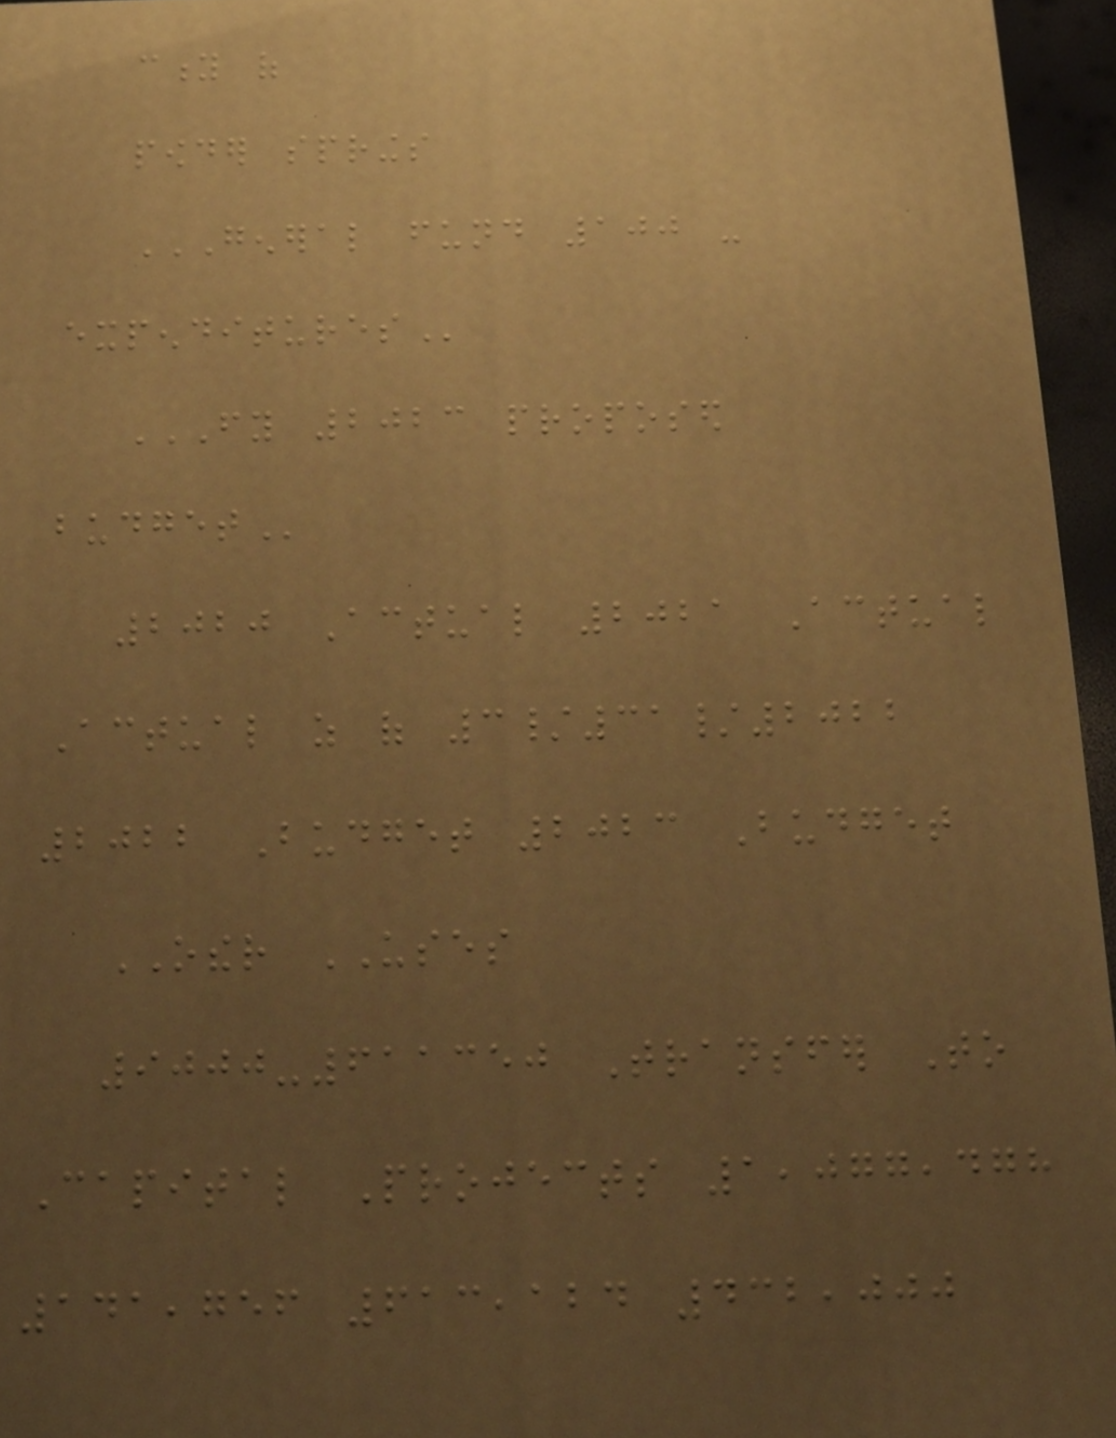city of
powder springs
GENERAL FUND 100 -
EXPENDITURES
FY 2023 PROPOSED
BUDGET
2020 Actual 2021 Actual
Actual as of 3/31/2022
2022 Budget 2023 Budget
OTHER USES
9000-611350 Transfer To
Capital Projects 1,077,478
141,756 613,124 432,000
